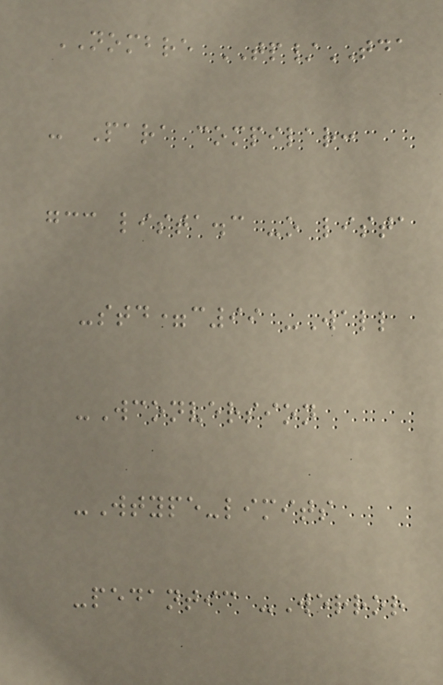NOMBRE TP/TDA
- Para compilar:
gcc lista.c -o lista
-std=c99 -Wall
-Wconversion
-Wtype-limits
-pedantic -Werror
